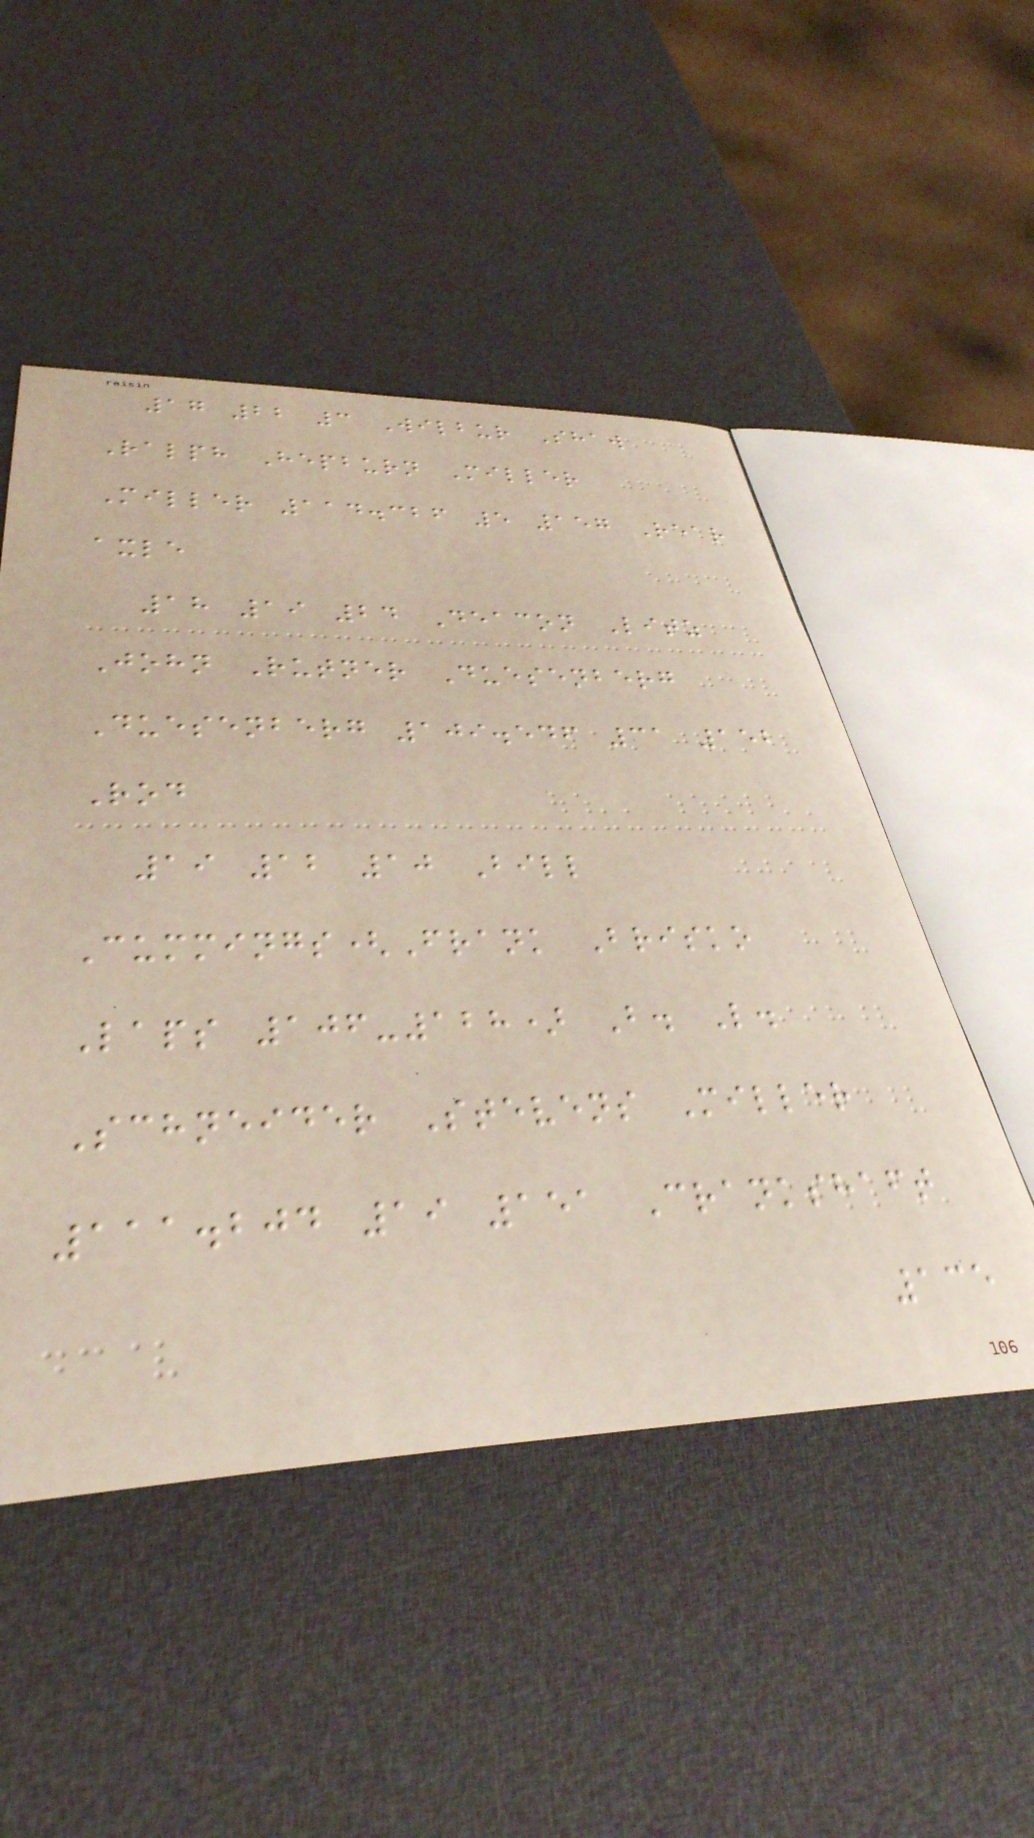17 22 3 Wilbur Shaw
Ralph Hepburn Miller
Miller 114.326 5 157 Rear
axle
18 19 24 Deacon Litz
John Rutner Duesenberg
Duesenberg 109.546 31 152
Rod
19 12 10 Bill
Cummings(Frank Brisko
Laps 106-128) B. L.
Schneider Stevens Miller
111.204 19 151 Crankshaft
135
